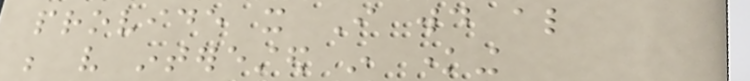provide it I would also
be very interested in knowing
